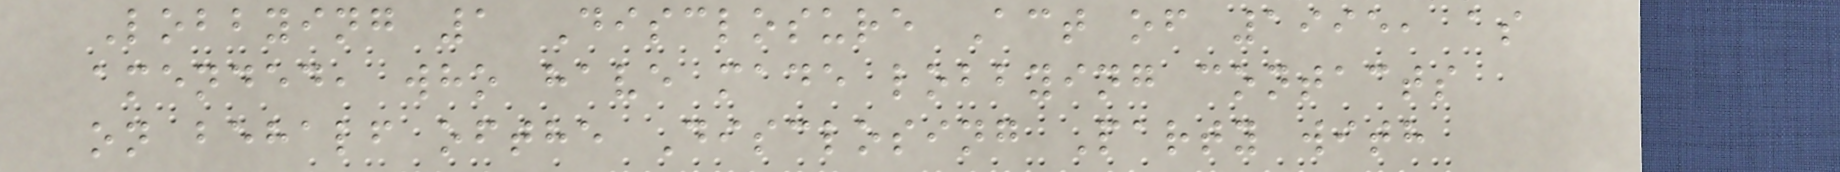Lobbying 1 Disclosure Act of 1995, as
amended, who have made lobbying contacts
on behalf ofthe Disclosing Party with
